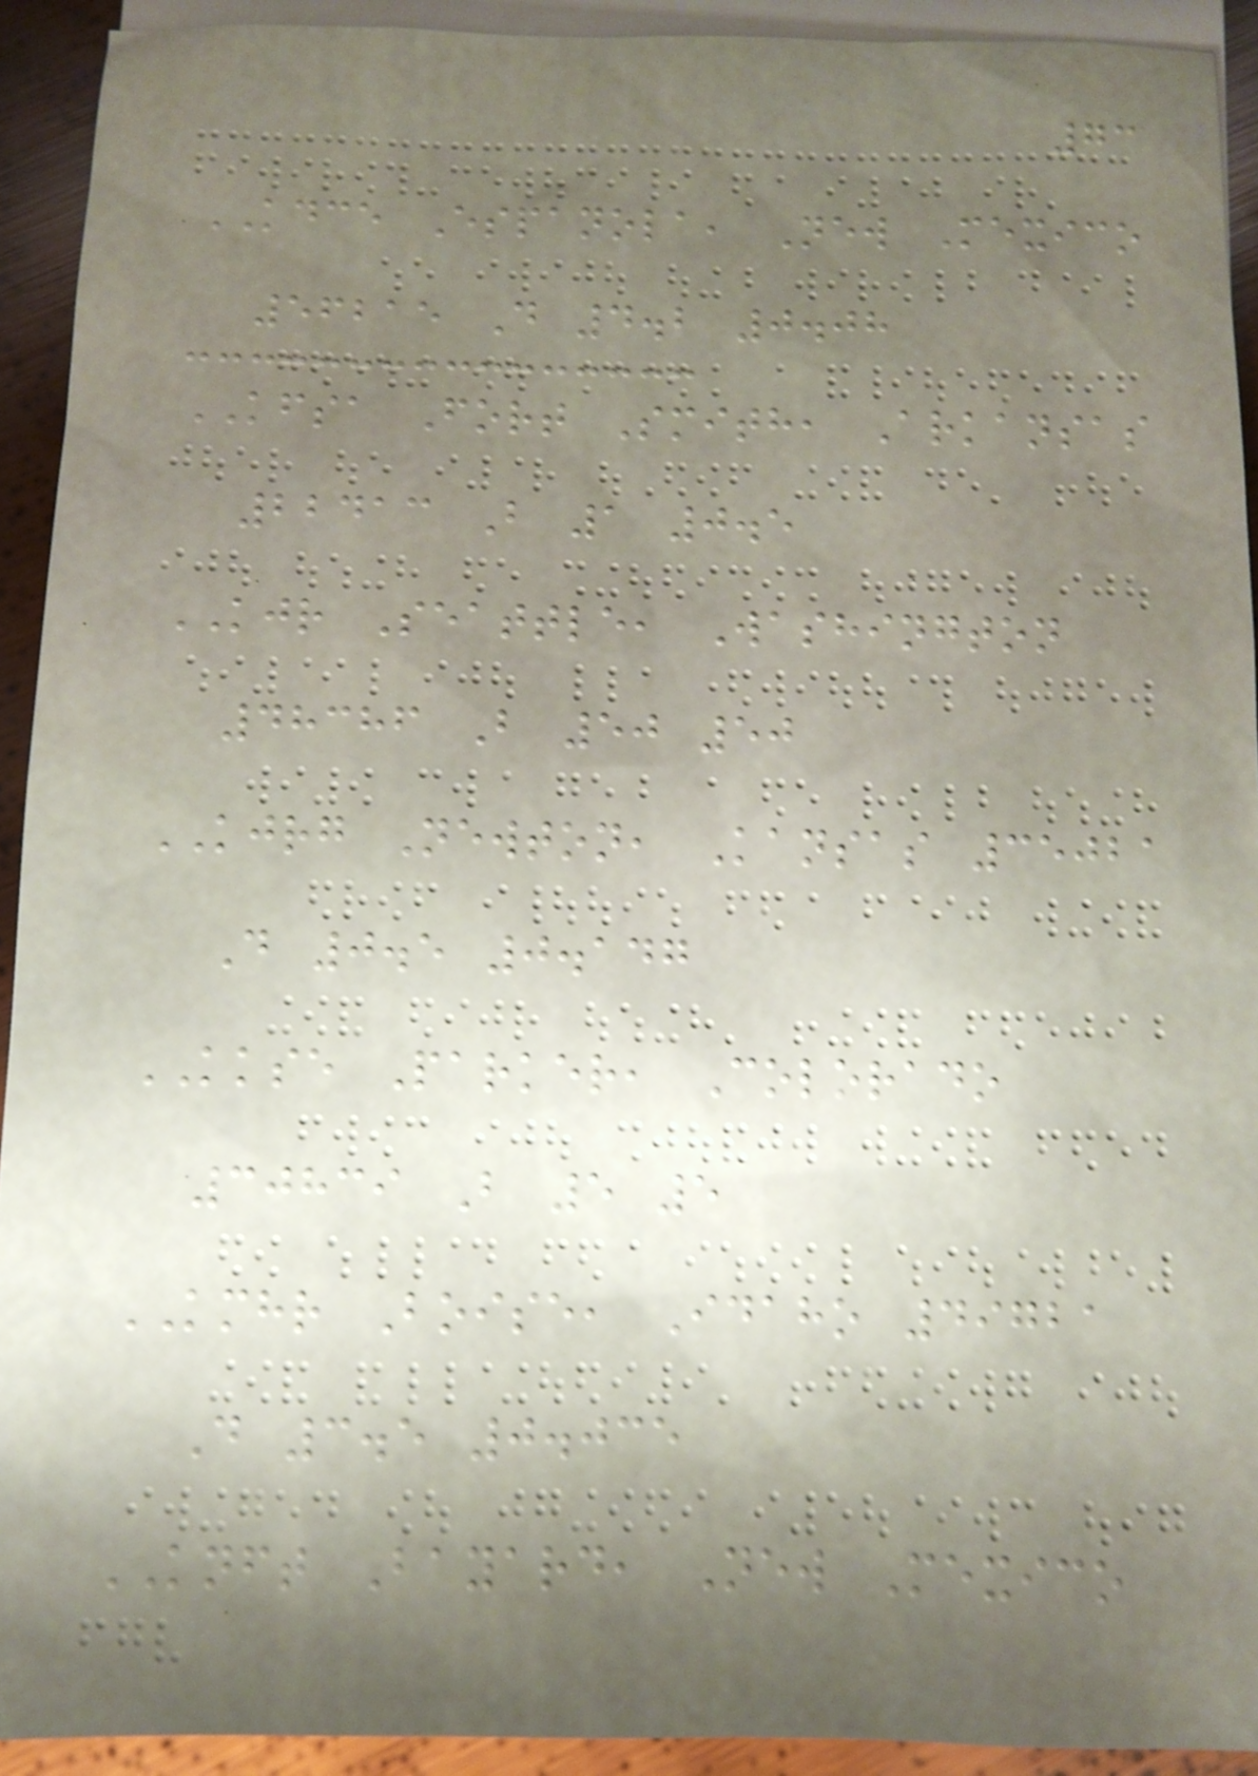73
KDCE Espanola, New Mexico
56215 D 4.2 0.08
KFSA Fort Smith, Arkansas
22413 B 1 0.5
KJR Seattle, Washington
48386 B 50 50
KJRG Newton, Kansas 35021
D 0.5 0.147
KKSE Parker, Colorado
30839 B 5 5
KMHR Boise, Idaho 49721
D 3.5 0.035
KNFT Bayard, New Mexico
